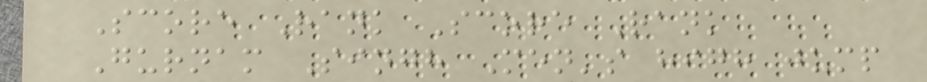Score Rank Score Rank
Gurnam Singh Men's high jump
